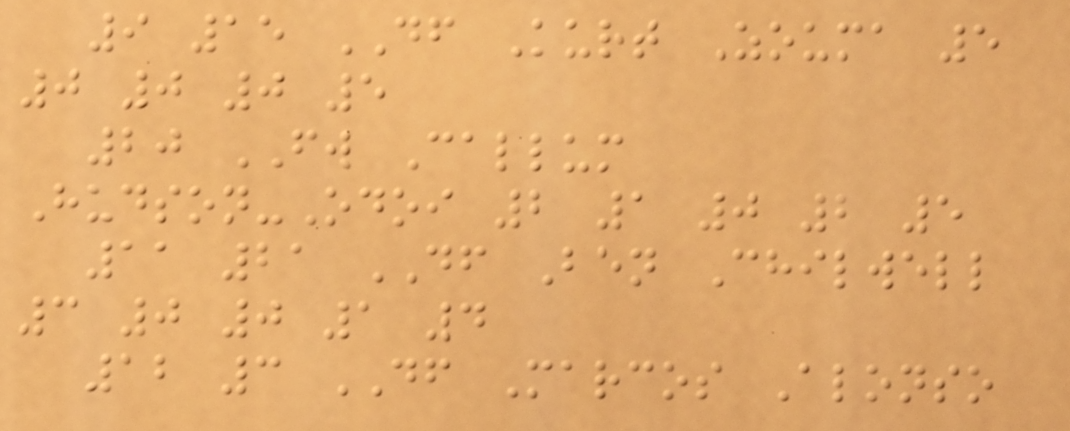9 15 DF Kurt Zouma 5
0 0 0 5
20 FW Callum
Hudson-Odoi 2 1 0 2 5
11 21 DF Ben Chilwell
3 0 0 1 4
12 3 DF Marcos Alonso
